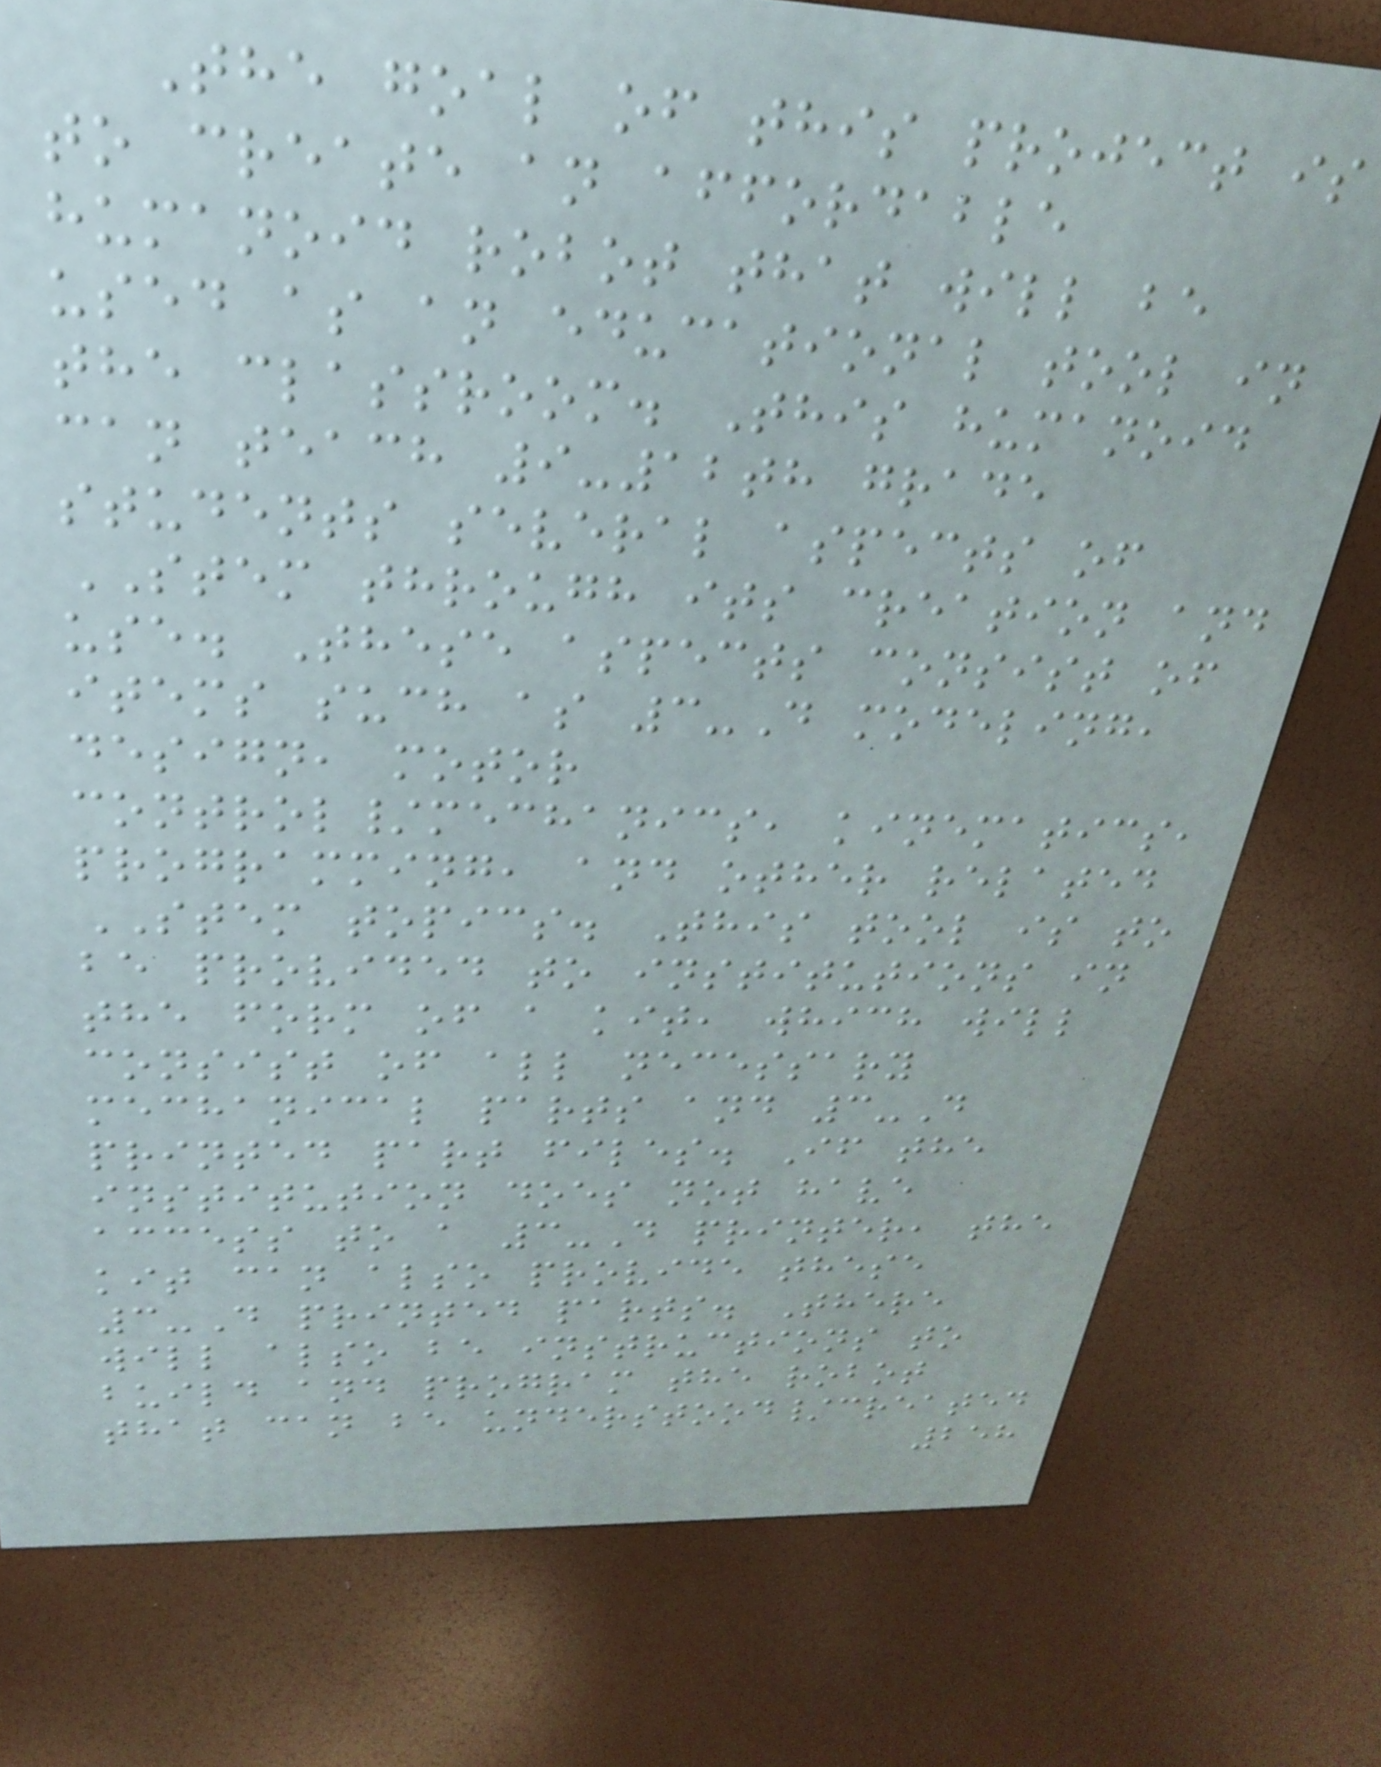The goal of this project is
to create an affordable
humanoid robot that will be
used as an educational tool in
the classroom. This humanoid
can teach 9-12th grade
students several aspects of
STEM through its creation and
use. These aspects consist of
items such as 3-D modeling,
design, motor
control/mechanics, kinematics,
programming, and other related
STEM topics. This tool is to
be provided to institutions in
the form of a kit, which will
consist of all necessary
mechanical parts and 3-D
printed part files. If the
institution does not have
access to a 3-D printer, the
kit can also provide these
3-D printed parts. There
will also be instructions to
build and program the robot
that can be understood/created
258
